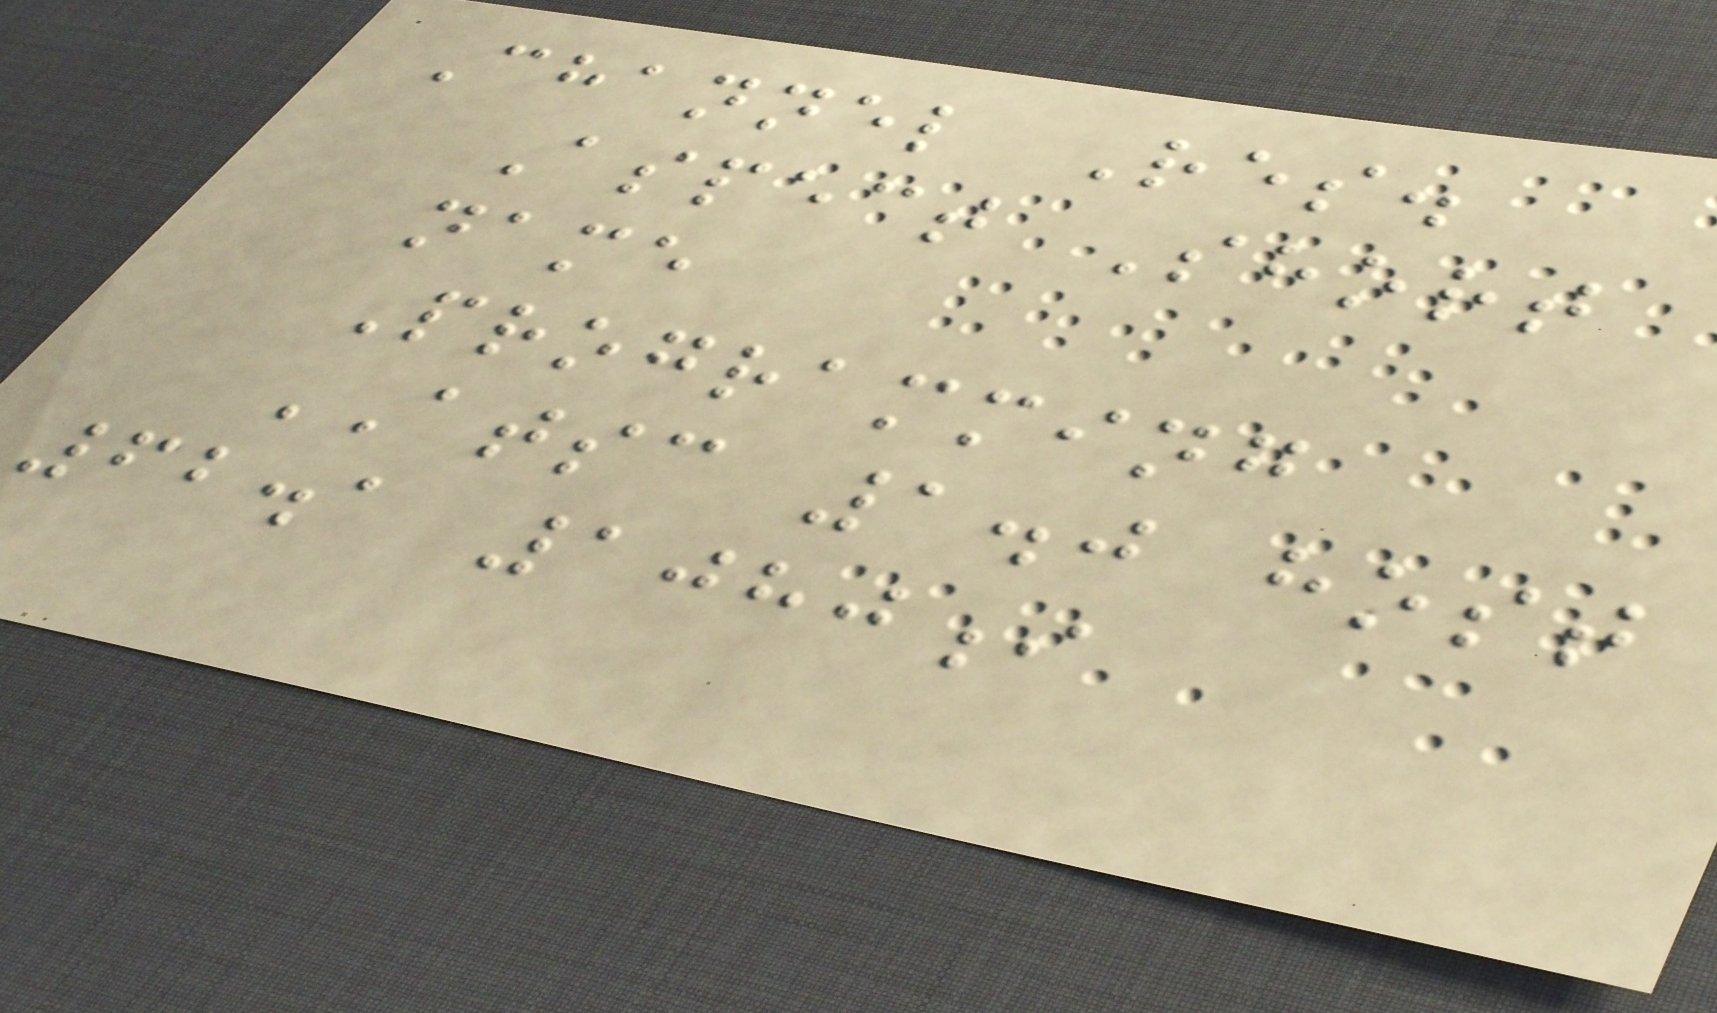Channel Res.
Aspect Short
name
Programming
ATSC 1.0 host
62.1 1080i
